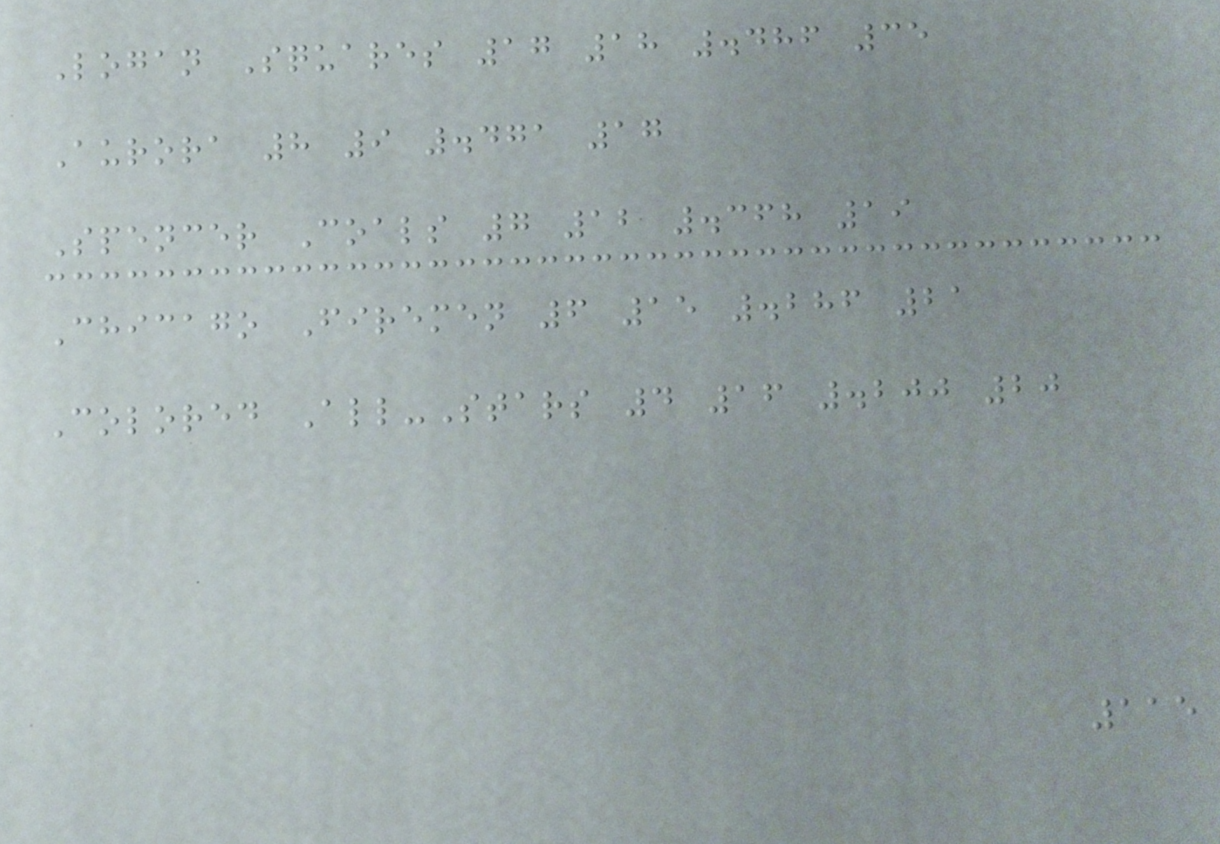Logan Squares 17 18 .486 35
Aurora 8 9 .471 17
Spencer Coals 7 12 .368 19
Chicago Firemen 6 15 .286 21
Colored All-Stars 4 16 .200 20
115
